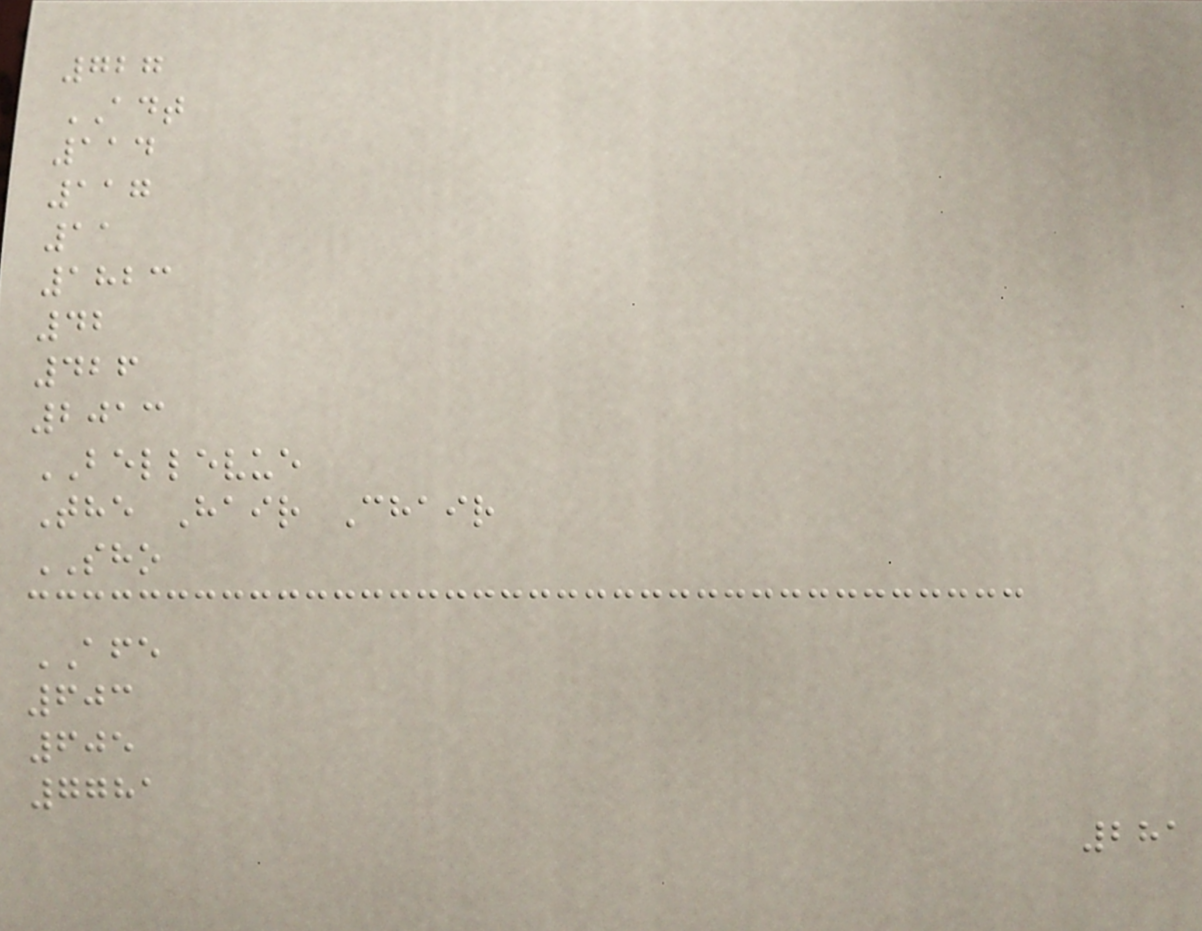727
ADT
114
117
11
1823
42
426
2013
BELLEVUE
The Hair Chair
SHO
AFE
603
605
7781
281
